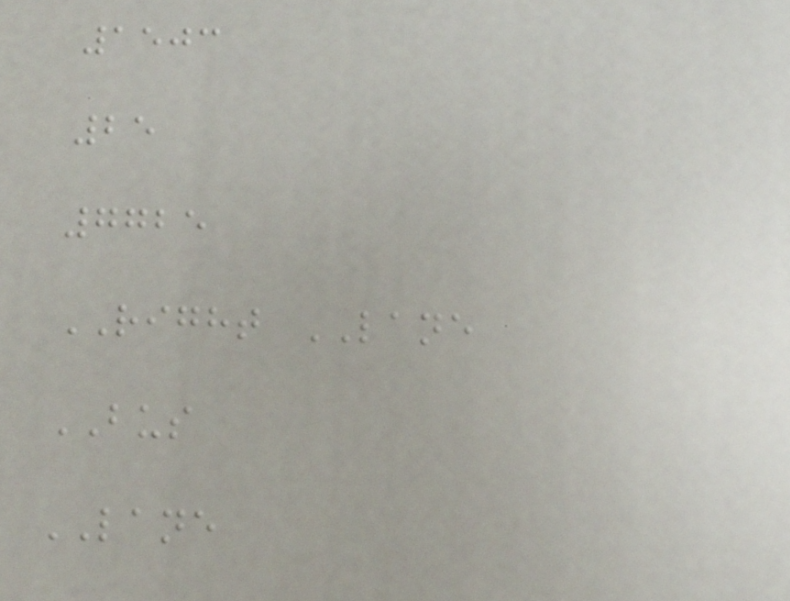1503
25
7725
RIGHT LANE
BUS
LANE
